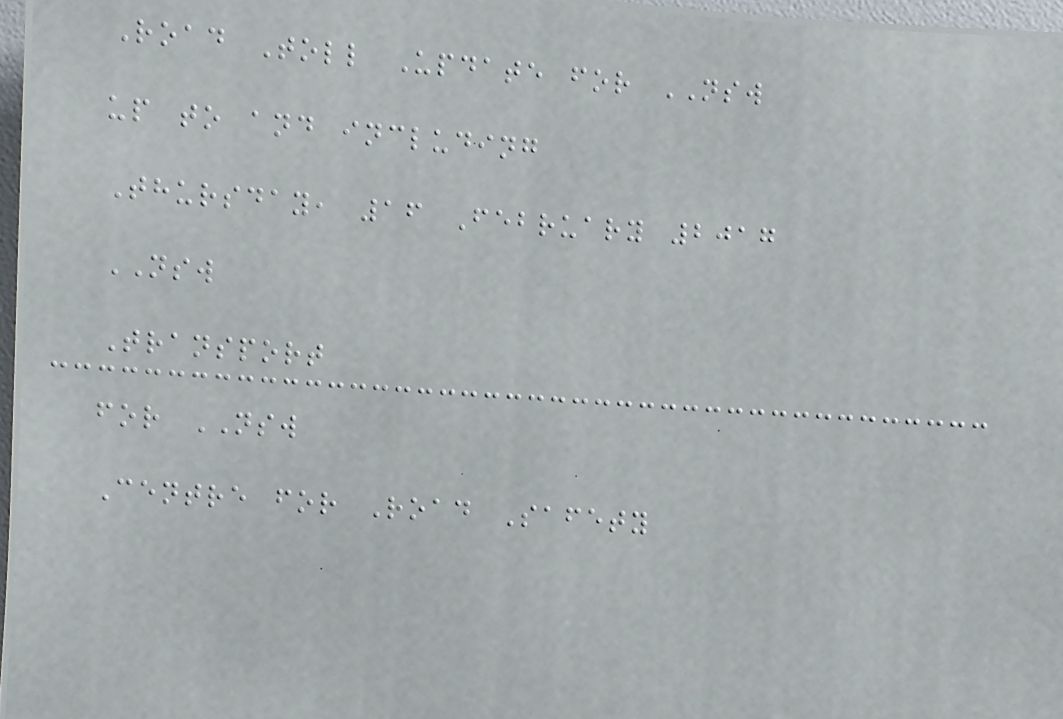Road Toll Update for NSW
up to and including
Thursday, 16 February 2017
NSW
Transport
for NSW
Centre for Road Safety
